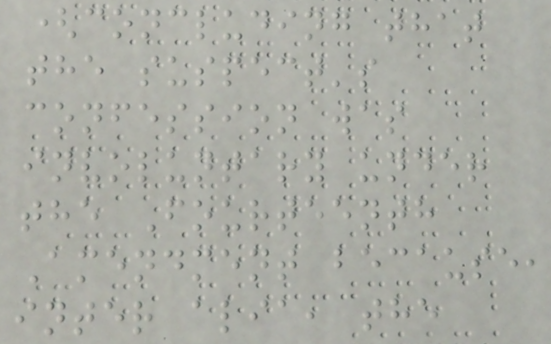(concluding that
the suspect's
confession was
involuntary under
the Fourteenth
Amendment because,
inter alia, the
